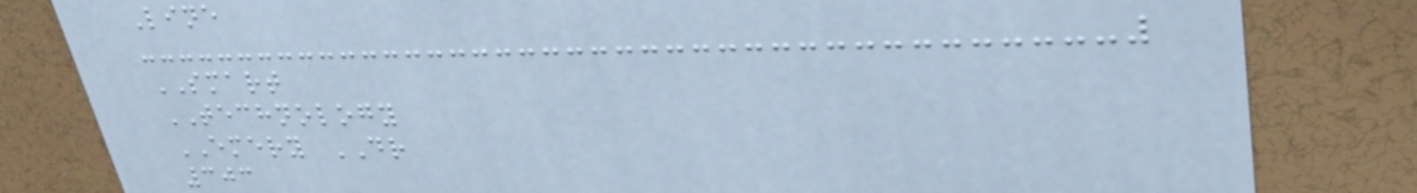Line
SMART
TECHNOLOGY
EMERY DR
303
